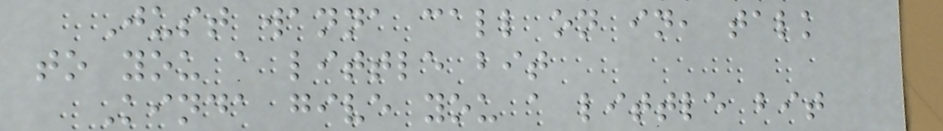Just wanna call on in, talk
to you a little bit
Kinda give you a little bit
